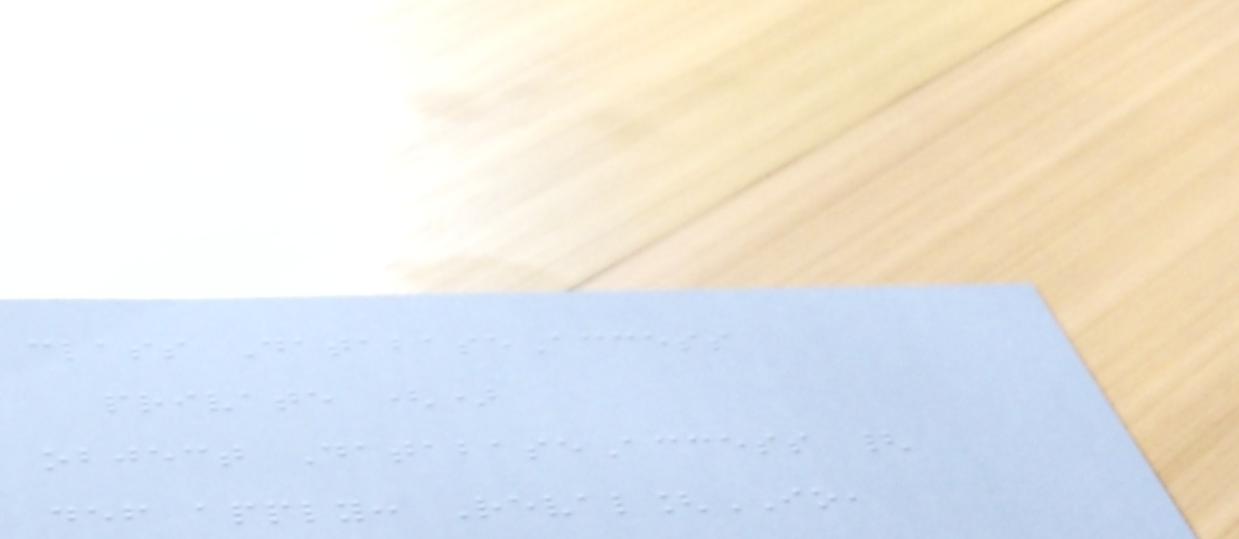class DatabaseAccess
private ()
object DatabaseAccess {
def apply: Reval[IO,
